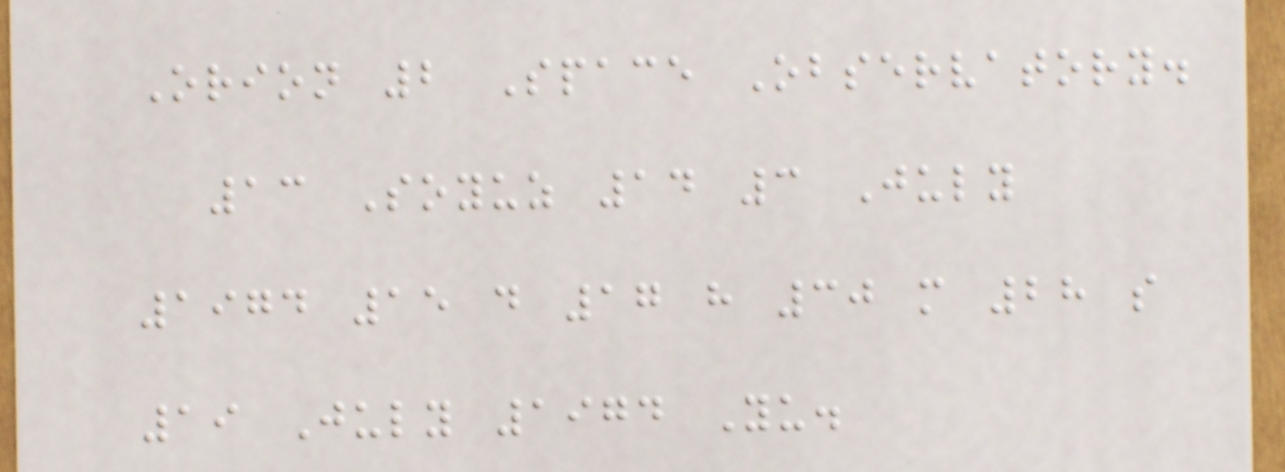Orion 2 Space Observatory.
13 Soyuz 14 3 July
1974 15 d 17 h 30 m 28 s
19 July 1974 Yu.
